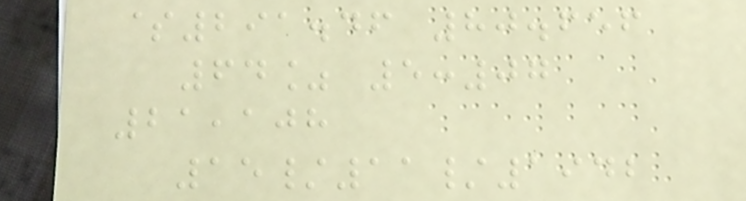$291.46 80.656
64% 5:07
21,108
15/11/1942
